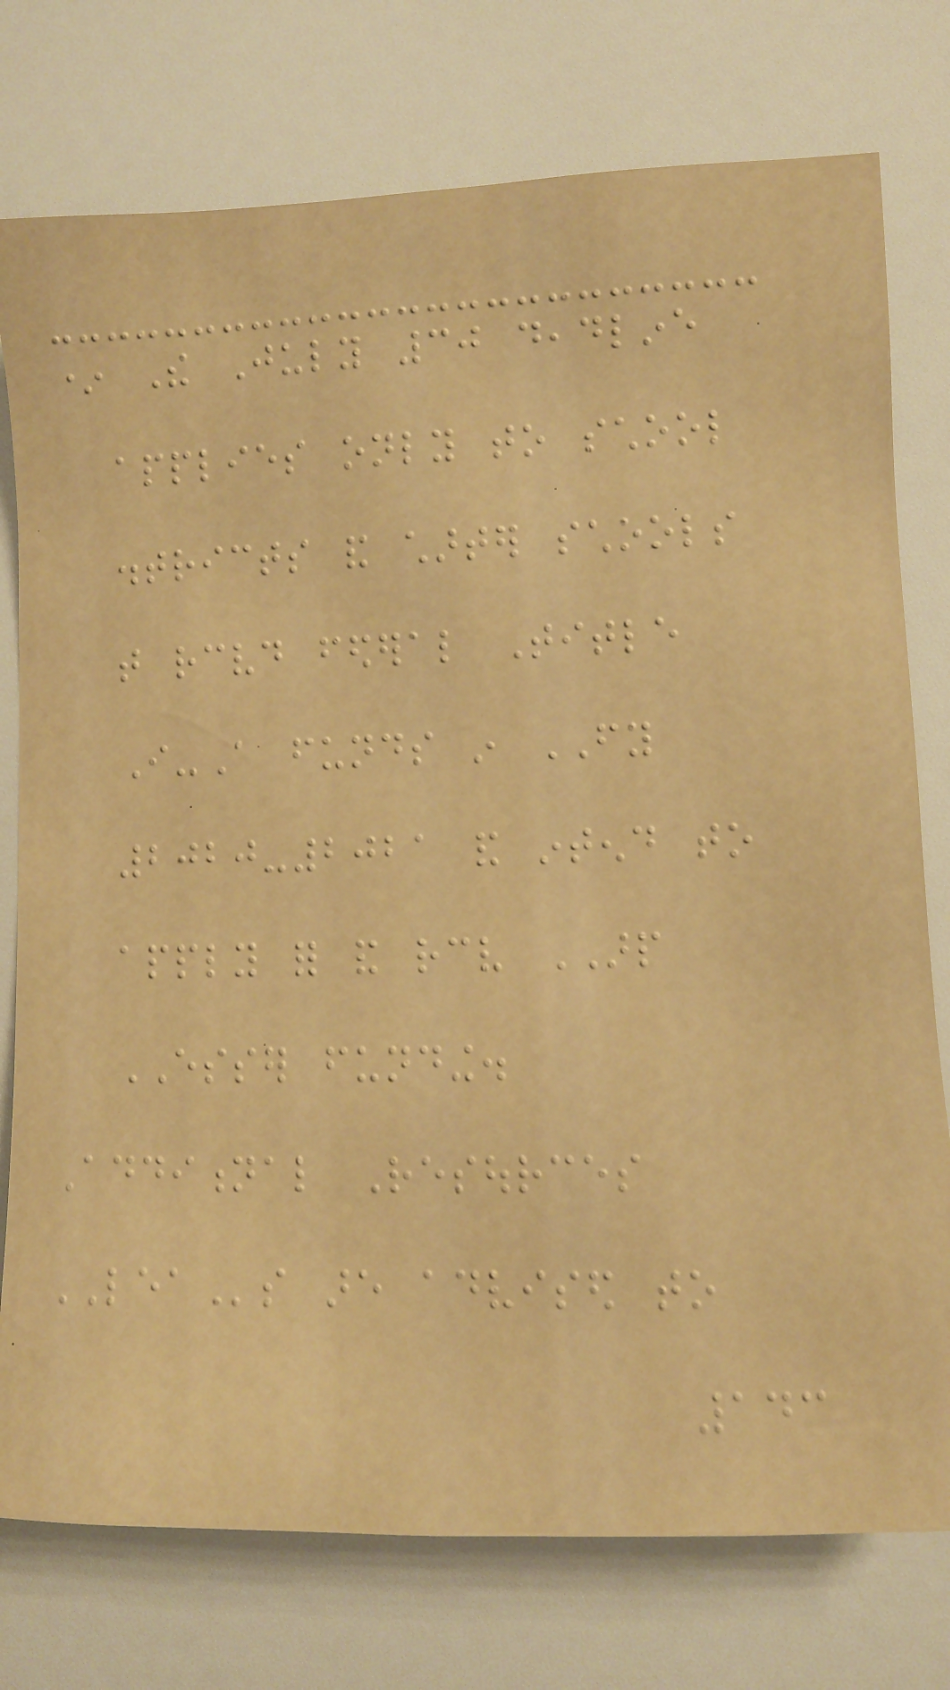* The July 30 deadline
applies only to school
districts and charter schools
that received federal Title
I-A funds in FY
2020-2021 and intend to
apply for and receive ARP
ESSER funding.
Additional Resources
LEAs are advised to
143
